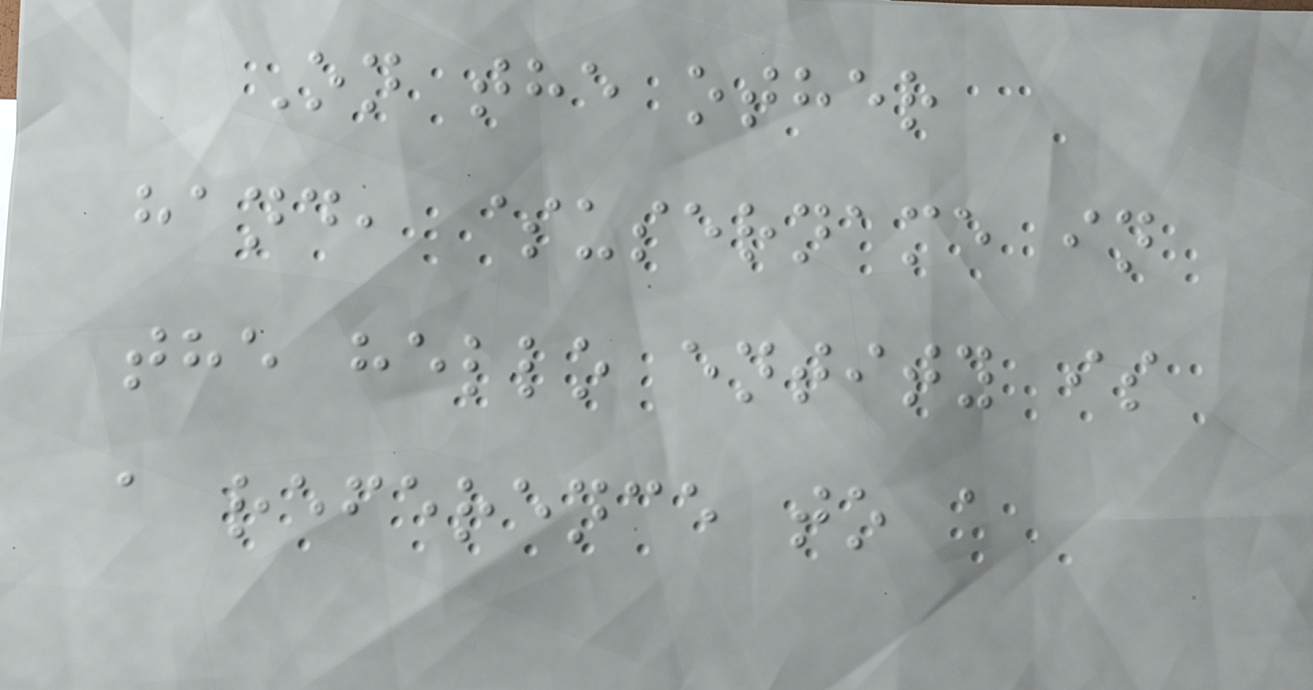On the other
hand, $username in
the hello entity is
a reference to a
